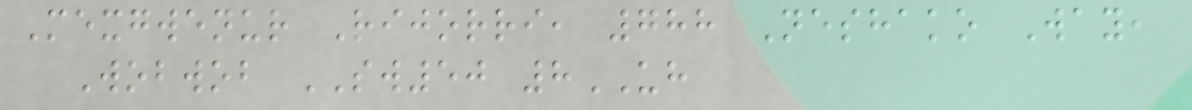Mexgwenur Rijorri, 788 Neshako Way,
Wobwob SW50 8UH
